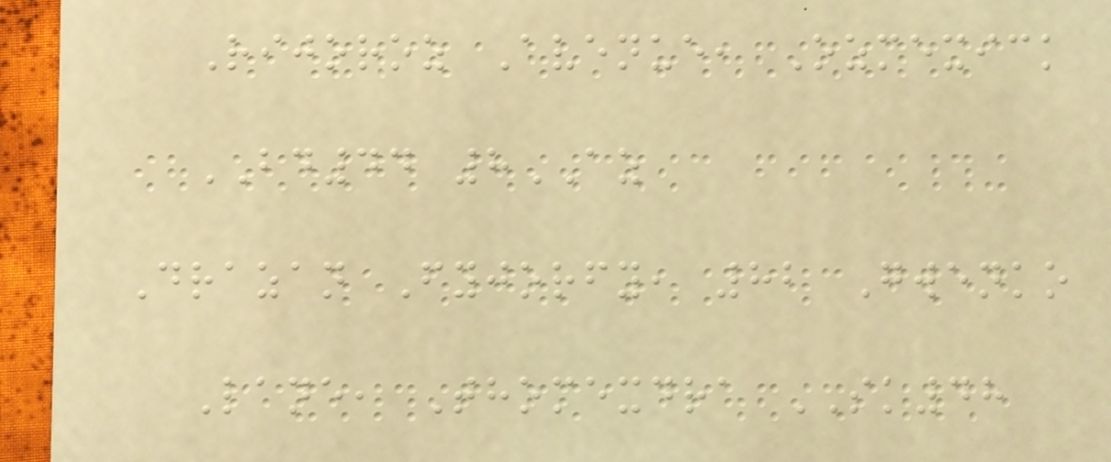Rijoroz Avenue, Ozmexick
BD44 8AZ
Drazan Fyjorfy, 82 Gwenko
Lane, Thomexdra SK48
